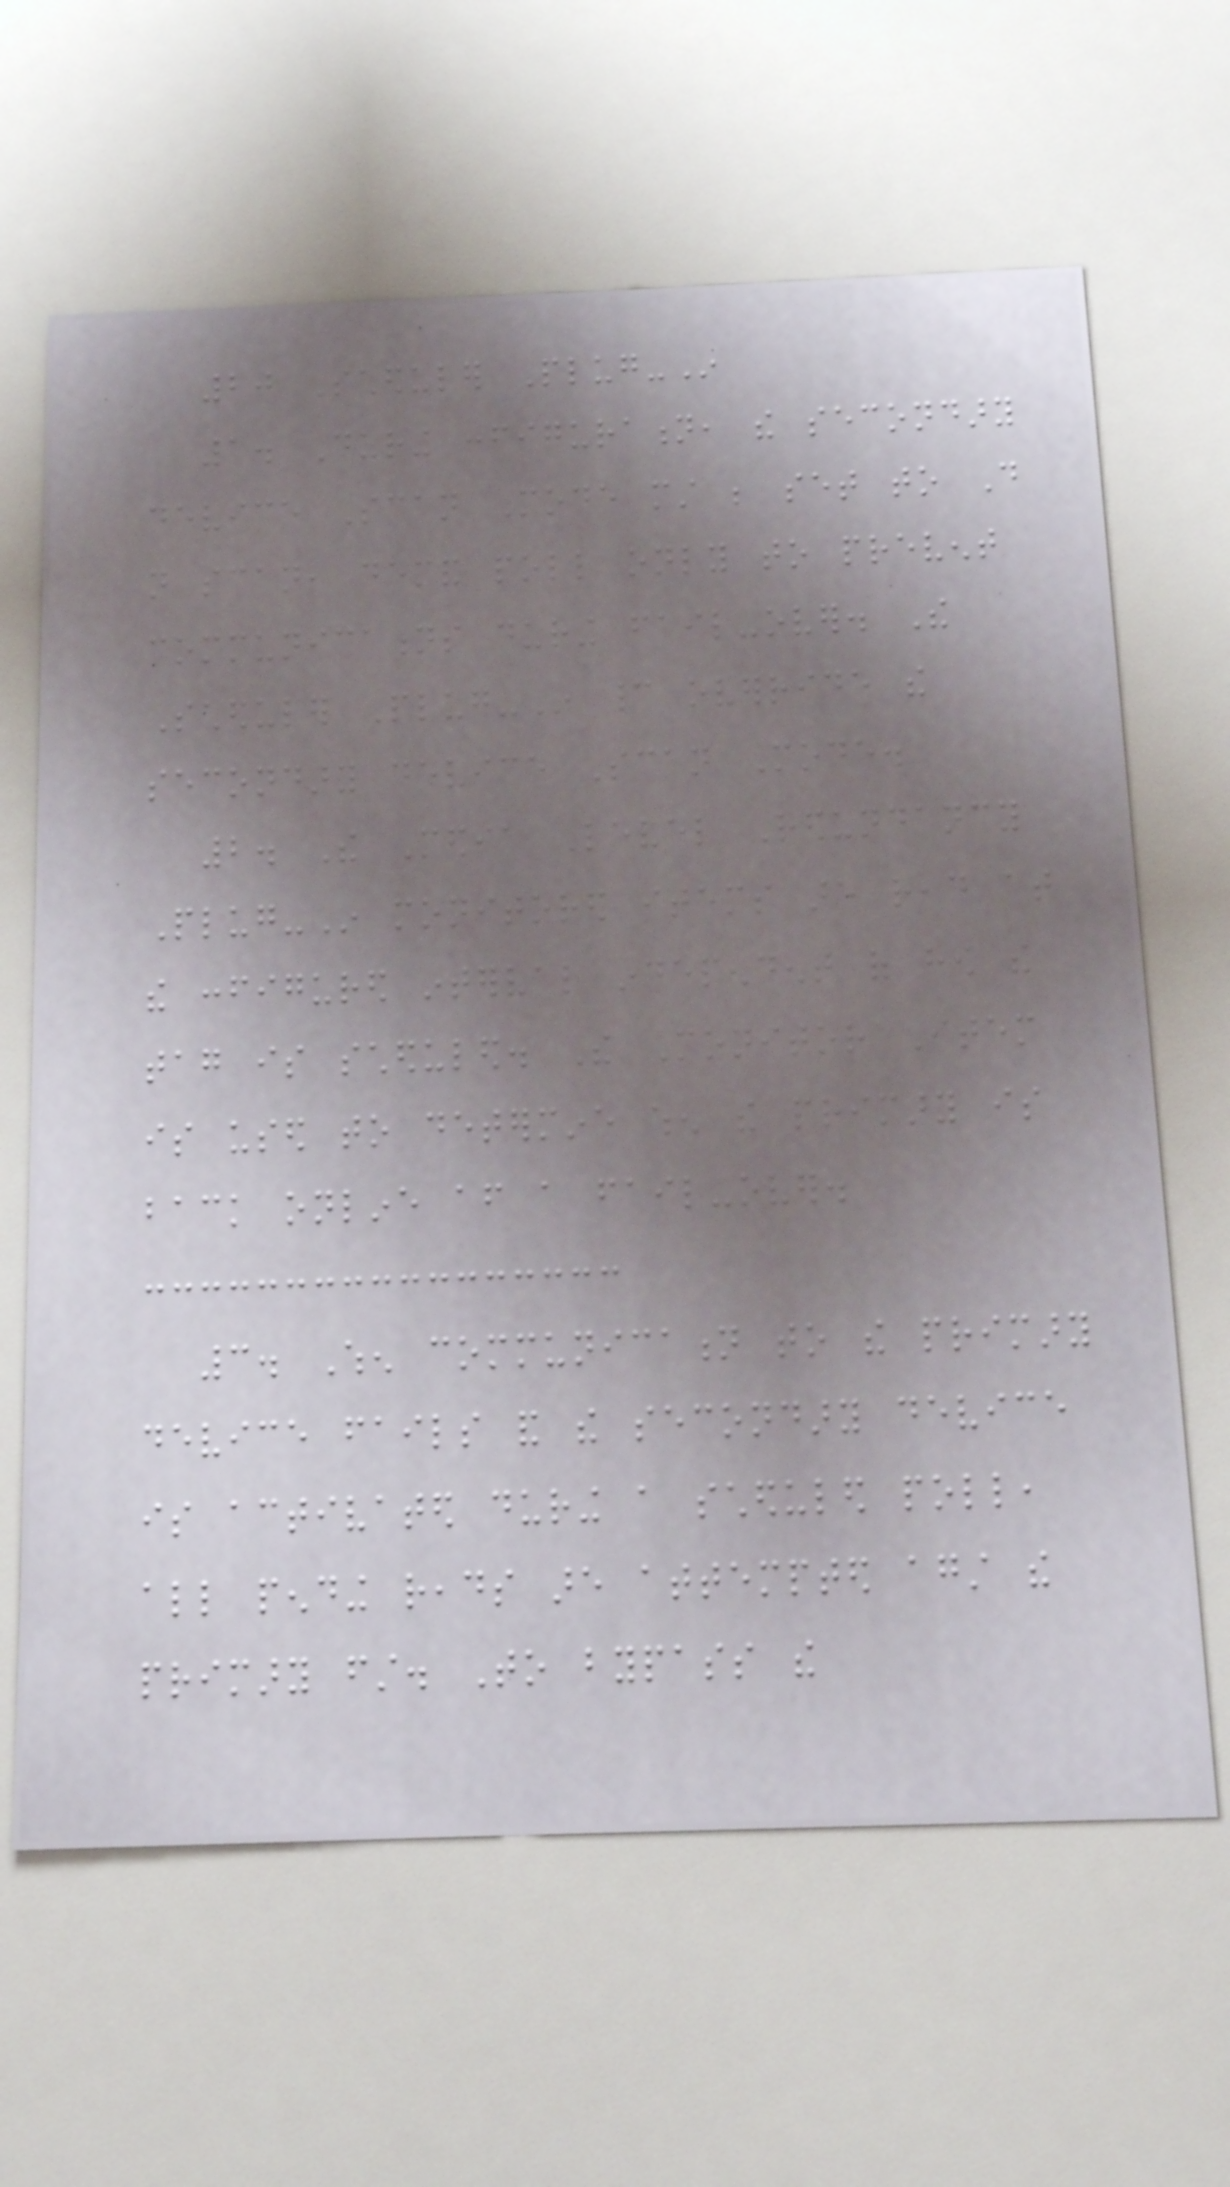20 Scheduler Plug-In
1. During configuration, the secondary
device Scan Mode must be set to Do
not scan, demand poll only to prevent
communications during fail-over. The
Scheduler Plug-In cannot override the
secondary device Scan Mode.
2. The Media Level Redundancy
Plug-In monitored items are read at
the configured interval independent of how the
tag is scheduled. The Monitor Item
is used to determine when the primary is
back online after a fail-over.
3. When communication to the primary
device fails and the secondary device
is activated during a scheduled poll,
all pending reads are attempted against the
primary first. To bypass the
